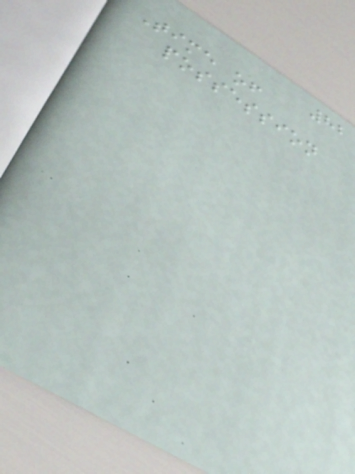82
Time of
possession
